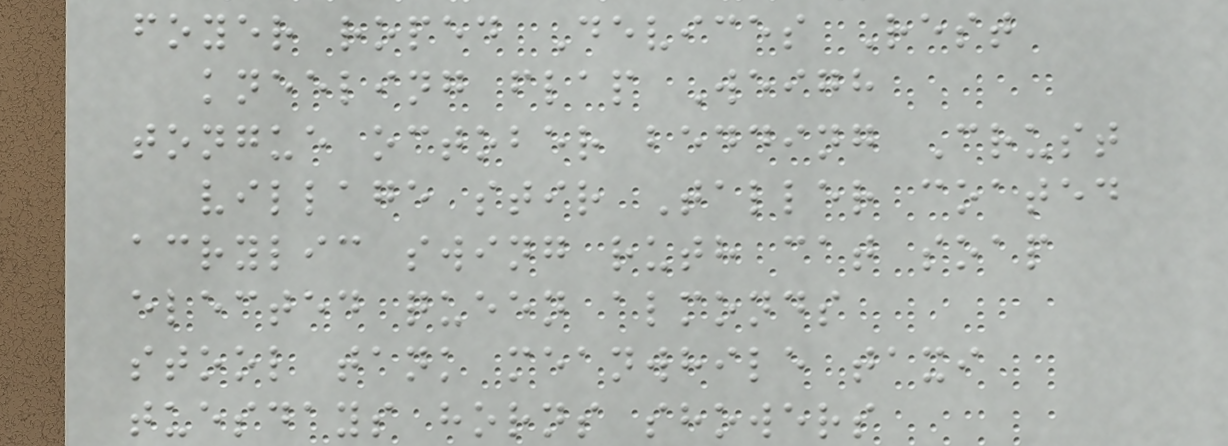foyer roped Devices Rest
kneeling flap Weigh
tongue october bedding Crust
village stir Taller coated
acrylic swing ruth cat soap
elected queen almonds
stool tank meanwhile taxi
tuesdays horns showers
